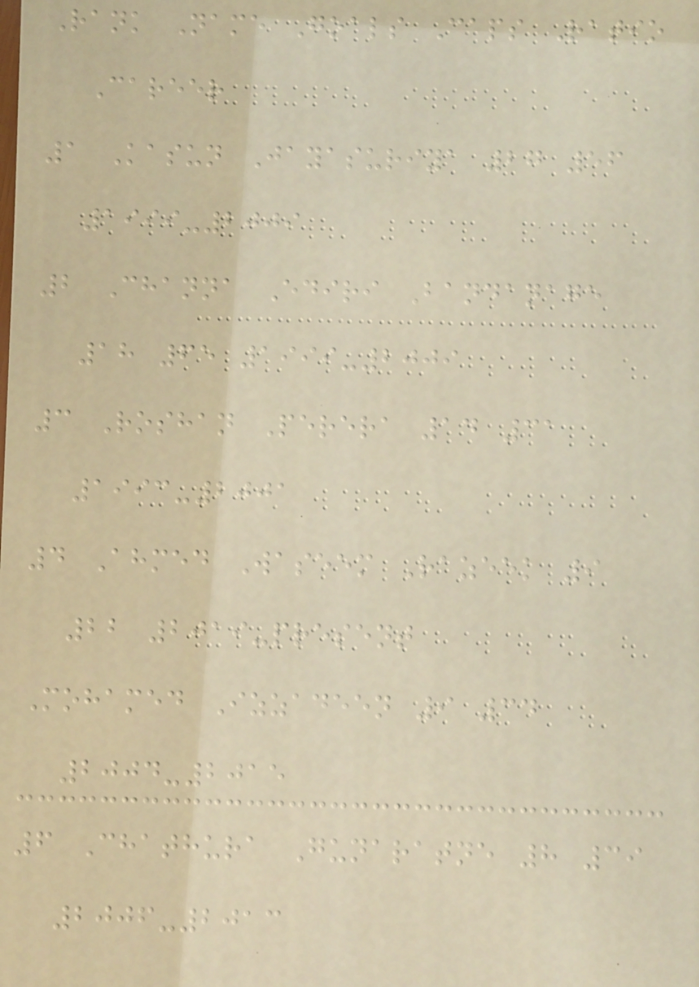Rank Name Goals Caps Ratio
Career
1 Kasun Jayasuriya 27 56
1999-2009
2 Channa Ediri Bandanage
18 65 1999-2009
3 Roshan Perera 14 31
1993-2001
4 Ahmed Waseem Razeek 9
22 2019-present
Mohamed Izzadeen 9 34
2004-2015
6 Chathura Gunaratne 8 39
2006-2013
